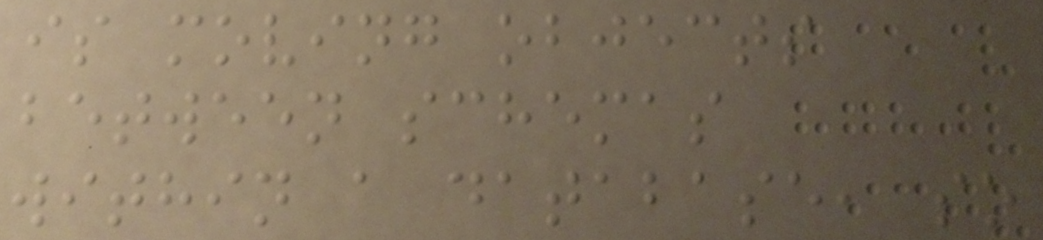is moving objects
between schemas
within a database, so
